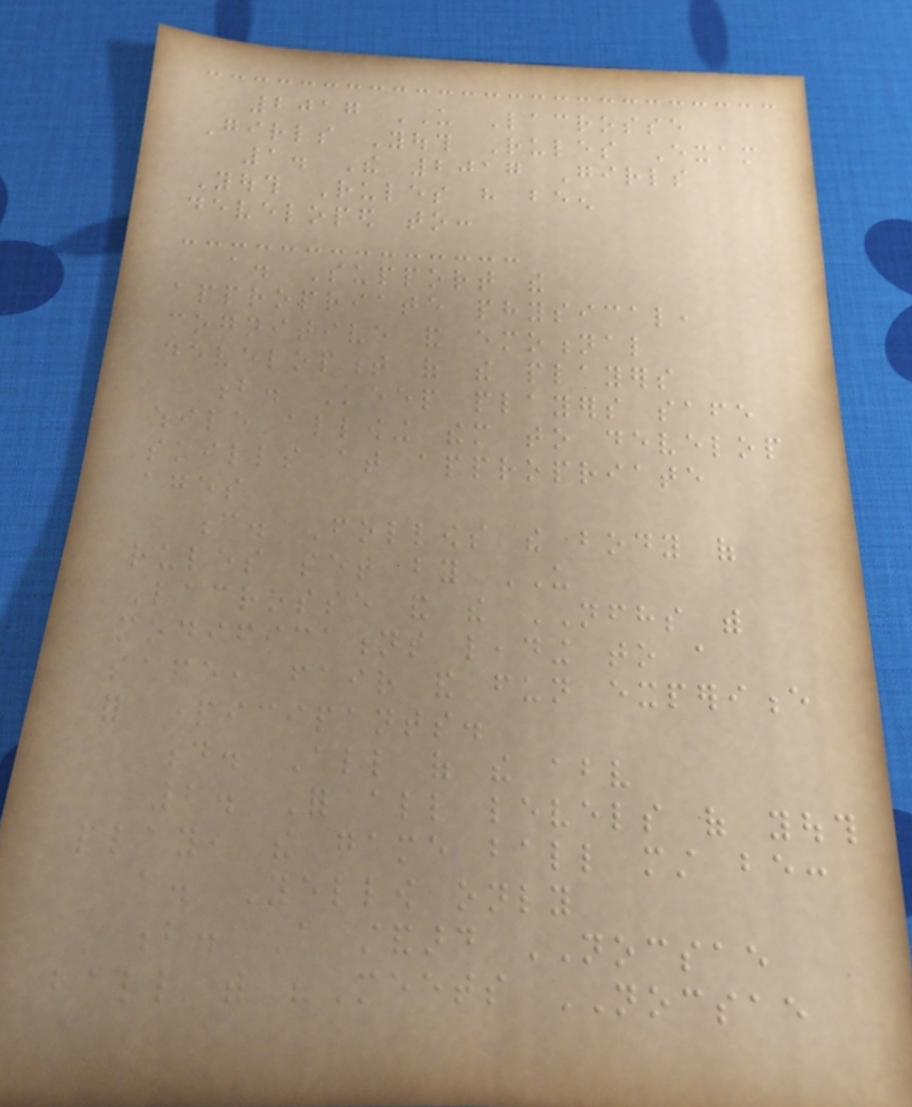2017 US Lacrosse
Girls Youth Rules Exam
1. The 2017 Girls
Youth Rules have been
developed to:
a. Support the
appropriate physical,
cognitive and emotional
development of the players
b. Keep players safe
while allowing them to develop
skills at appropriate
ages
c. Follows the body of
rules set by US
Lacrosse and the NFHS with
modifications leading to a
safe, fair and fun experience
for participants.
d. All of the above
2. For all levels of youth
play, the game ball must be:
a. Yellow only
b. A standard NOCSAE
ball with "Meets NOCSAE
